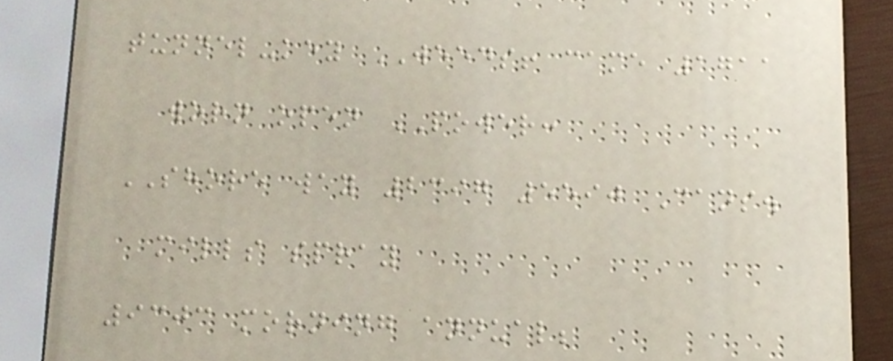tunnel-key WEEDS! came 1711
worn open POWER:
SHORE way 2397 5590 Cans.
mills spray
9303 morning annual;
